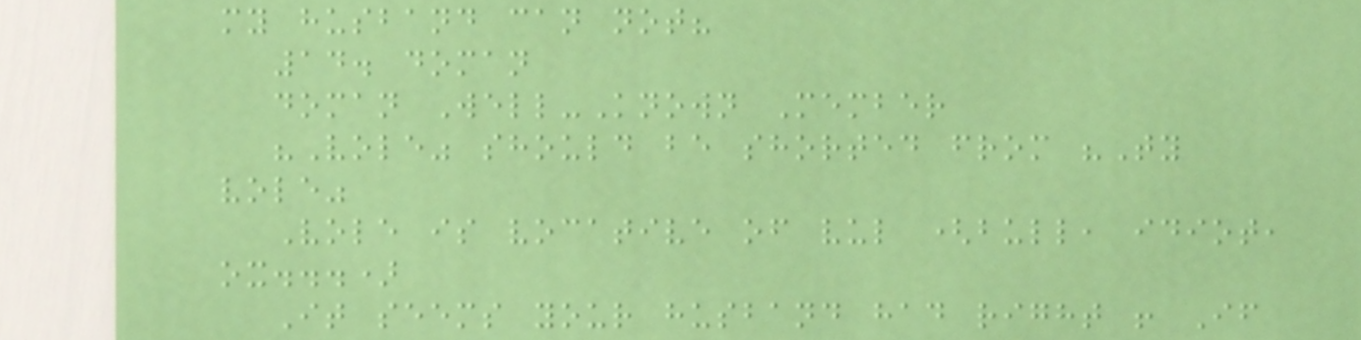my husband can not?
14. doman
doman Well-Known Member
"Vole" should be shorted from "Ty
vole"
Vole is vocative of vul (bull, idiot,
ox...)
It seems your husband had right ! If
